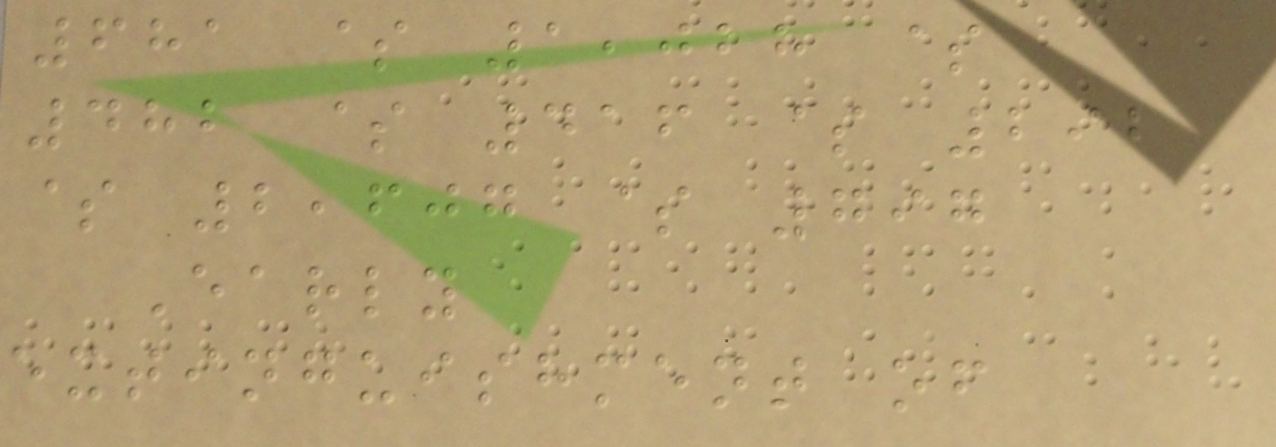681 $ 1,028 $
482 $ 416 $ 292
$ 2,607 $ 797
Early
extinguishment of
